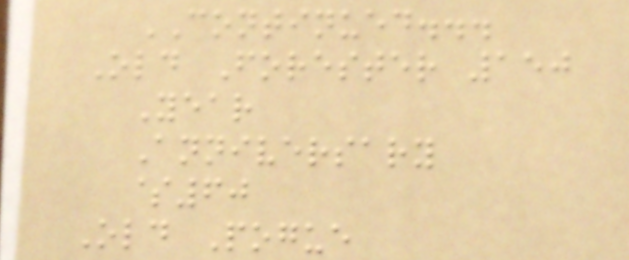CONTINUED...
Old Forester 150
Year
Anniversary
$60
Old Pogue
